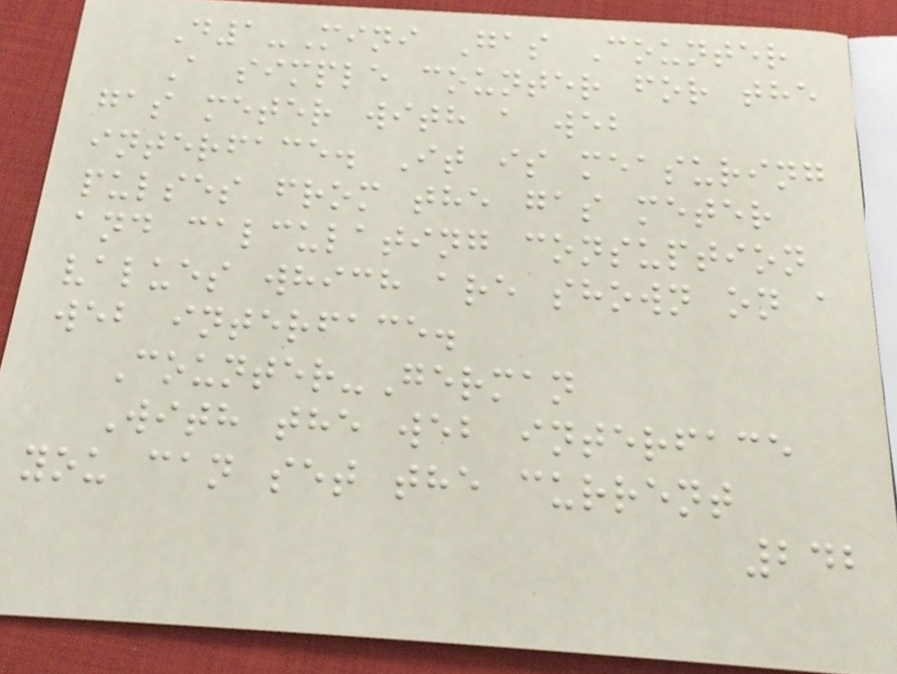D1-Mini Gas Counter
A simple counter for the
gas meter with a web
interface. It is measuring
pulses from the gas meter
and calculating consuption
values which are shown on a
web interface.
Counter-German
With the web interface
you can set the current
242
